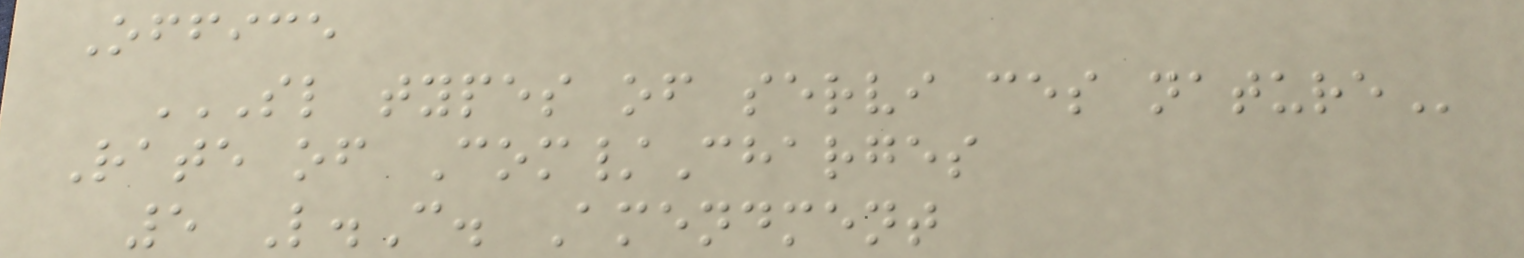Office
SL TYPES OF SERVI CES NATURE
Rate of Com/Charges
5 L.C. Amendment
